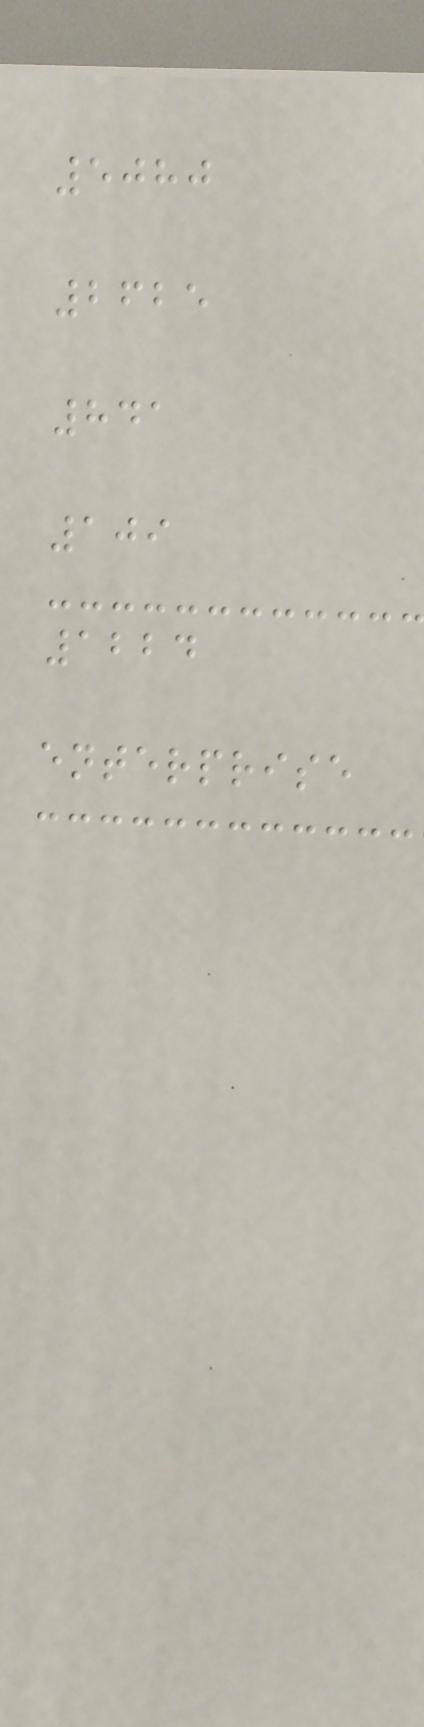5080
2625
841
109
1224
enterprise
